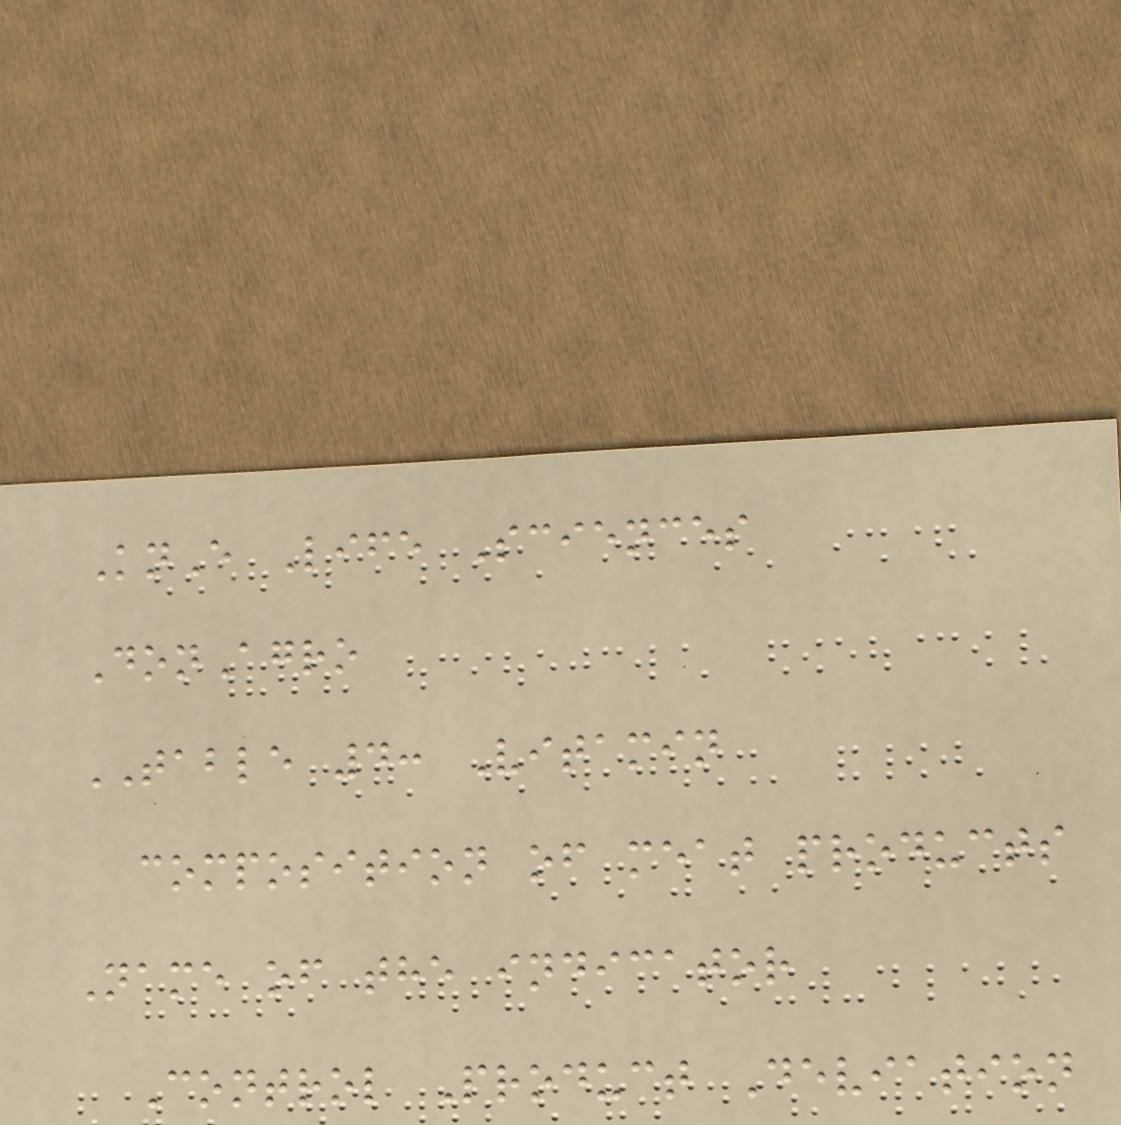KnE Life Sciences
DonAgro
TABLE 4: Vitamin
composition of meat products
Name of the indicator
Control Product Deviation
